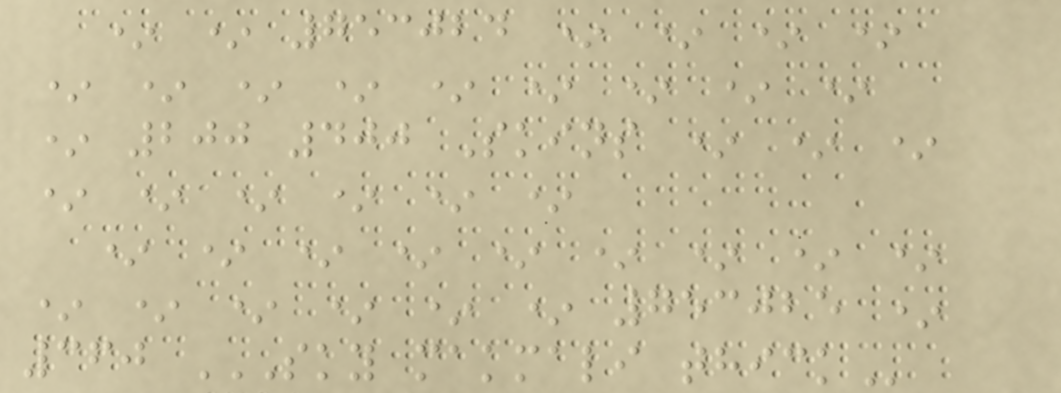* * 753024 * * * *
* * * * * * * * *
* 200 400 Skins * * *
* * * * * *
* * * * * * * * *
* * * * * * 753025 *
360 SKY MAKMALI THICK
